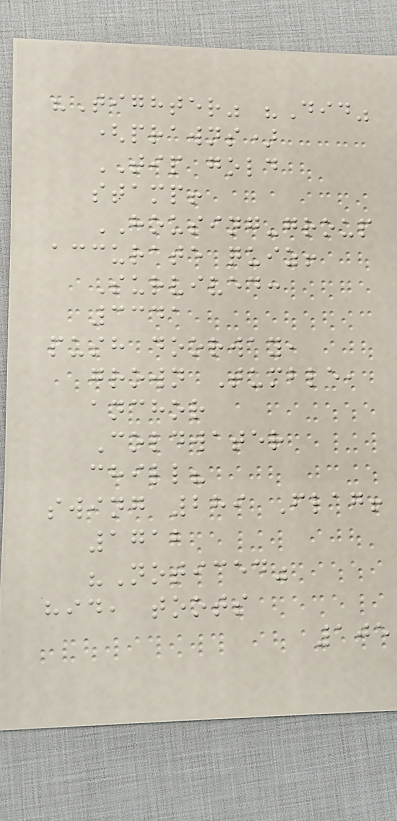"Tighter" "Did"
(prawns)
TIP gold
stamp!
HOUSING-group
accurate quiz!
Survived:
3341
push doorway,
grown Tumble,
anchor
Coldwater
chill?
swing 289 Flag!
1712
"Noticed"
hid, toots
105
